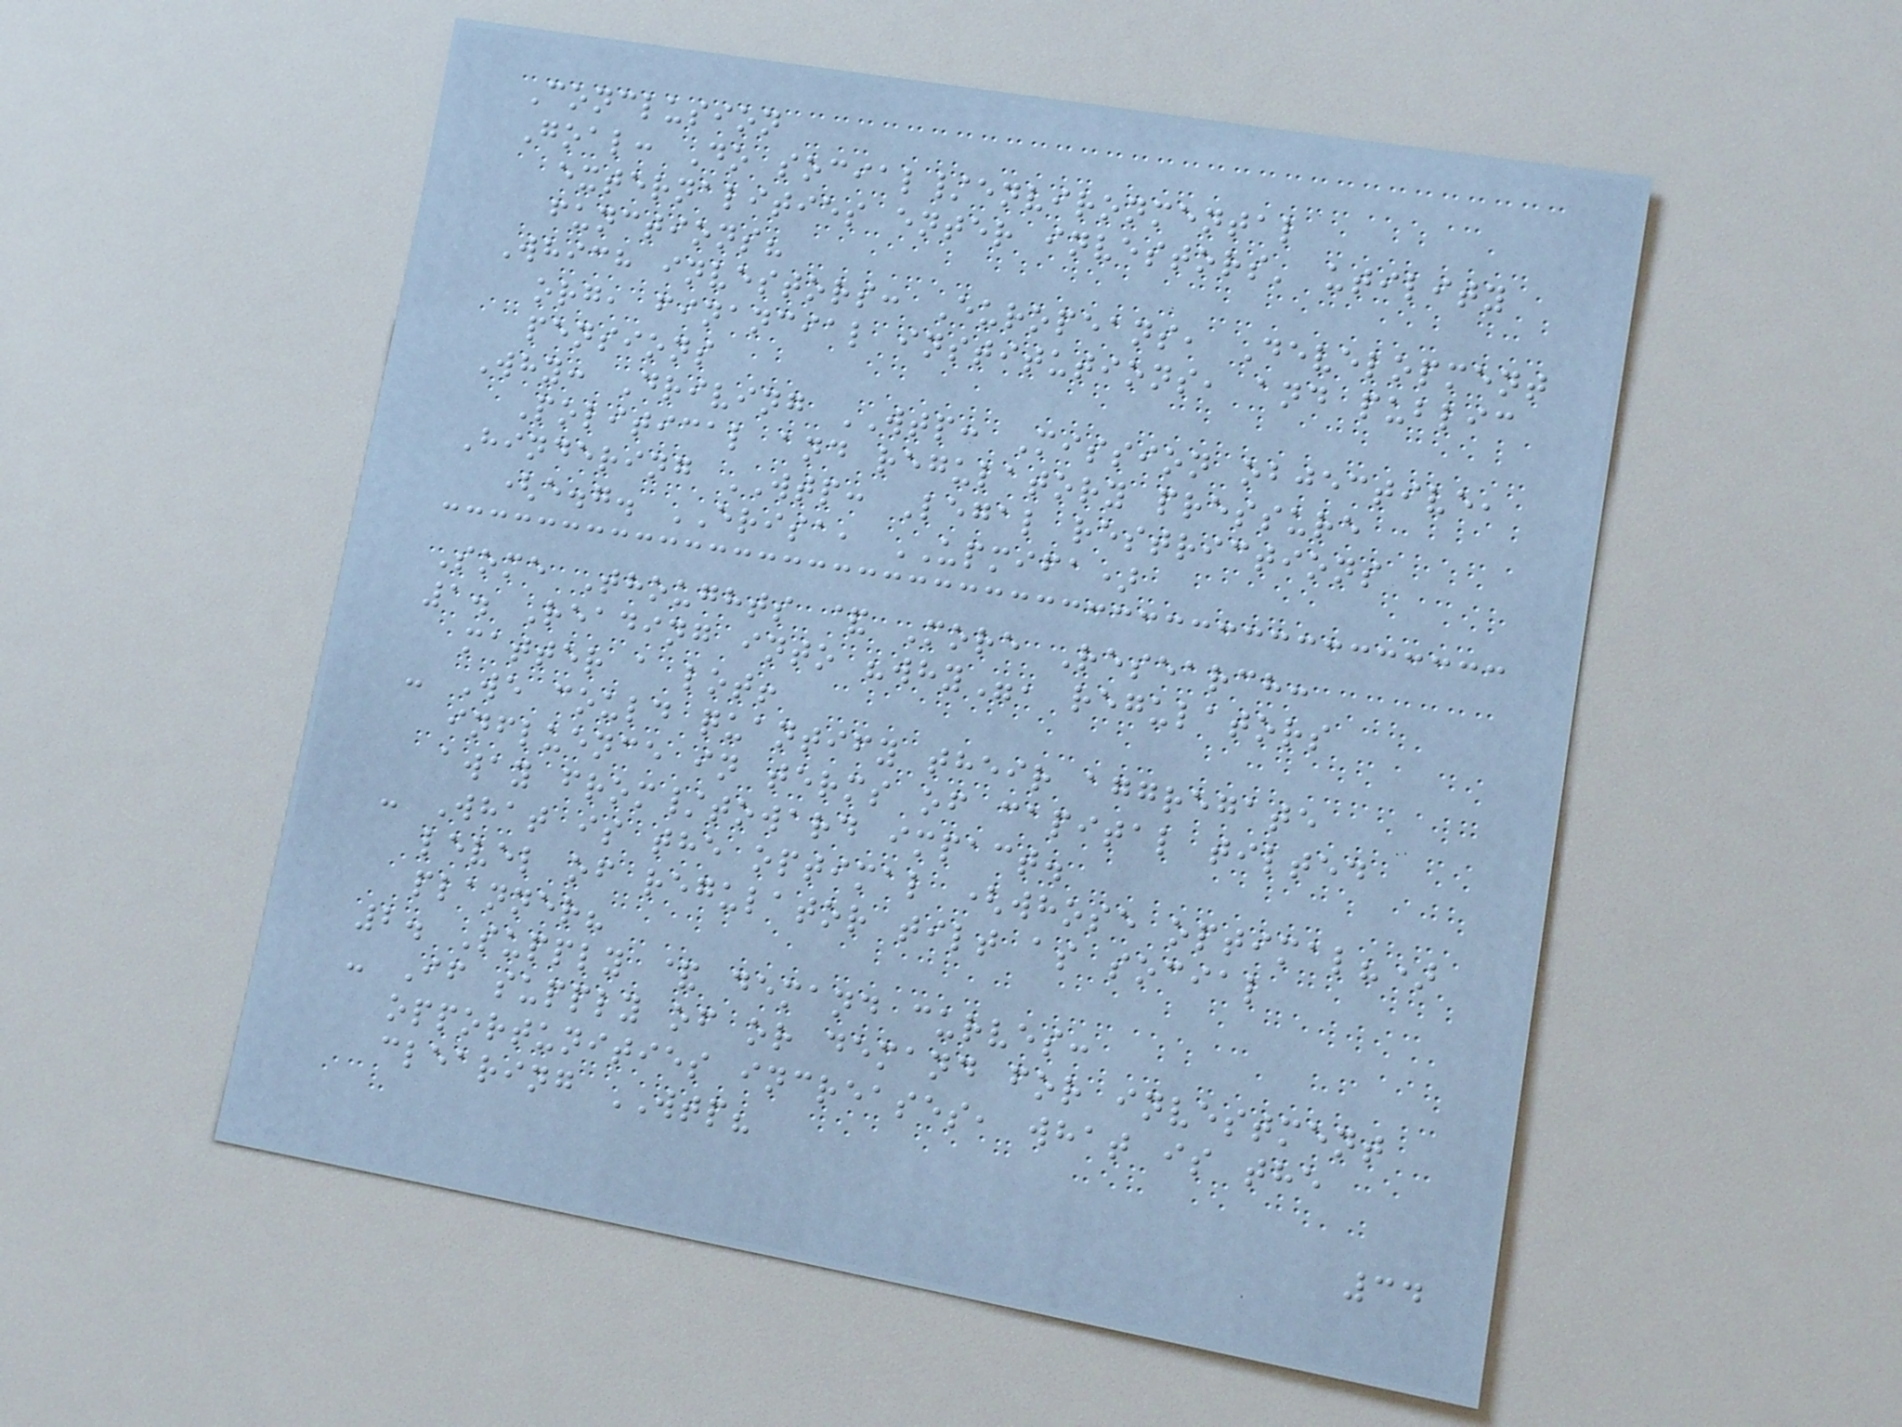Conclusion
Goal: Do social/environmental
externalities enter investors' utility
functions?
Which investors: Europeans, Development
org, financial institutions, and public
pensions
Why: Driving WTP: Mission objective,
Political and regulatory pressure
Hindering WTP: Legal restrictions
(e.g. ERISA, UPMIFA)
Some Thoughts & More Research:
1. Reading into "why", regulators
matter a lot!
- We could quantify their aggregate
influence in terms of capital tilted
away from/toward impact.
- What is the optimal (whose optimal?)
level of regulator tilt as social
planner?
2. Supply & demand curves:
- If supply of or demand for investment
opportunities increases, what is the
clearing WTP?
34
